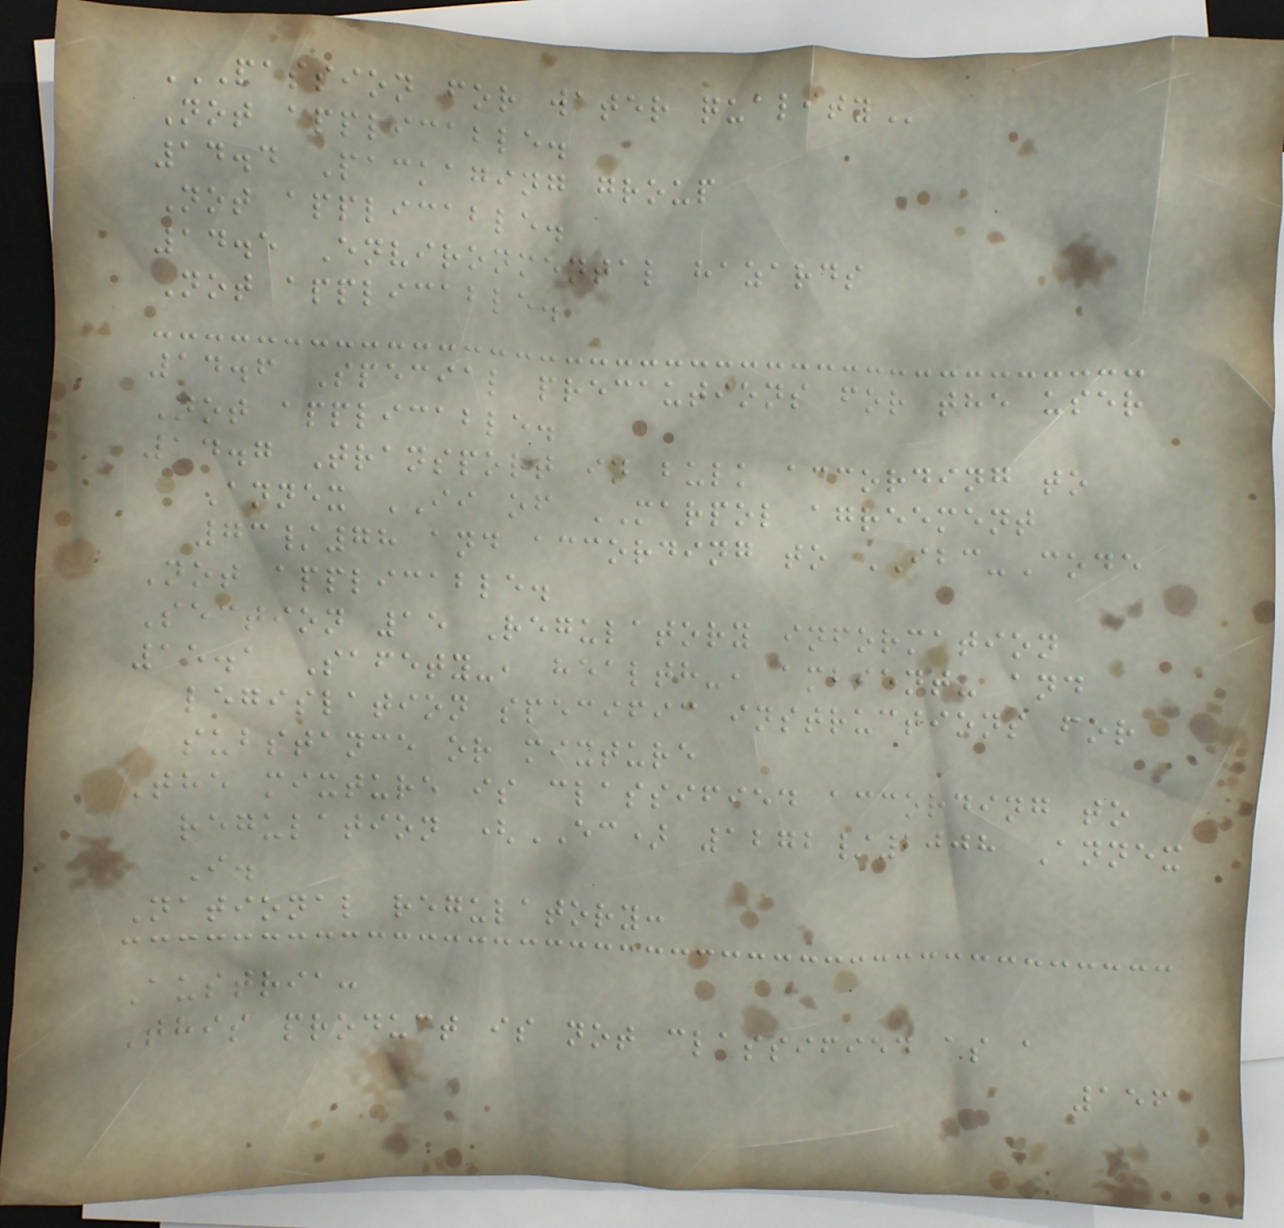PASSION FOR WATER QUALITY
Not applicable.
14.4 Packaging group
Not applicable.
14.5 Environmental hazards
Not applicable.
14.6 Special precautions for the user
Not applicable.
14.7 Transport in bulk according to
Annex II of MARPOL agreement
73/78 and according to IBC-Code
Not applicable.
Section 15 Regulatory information
15.1 Safety-, health-, ambient- and
legislation specific instructions for
substance or mixture
The mixture is classified according to
regulation (EC) 1272/2008 Annex
I.
National regulatory:
Austria:
This product is not classified as a
156
